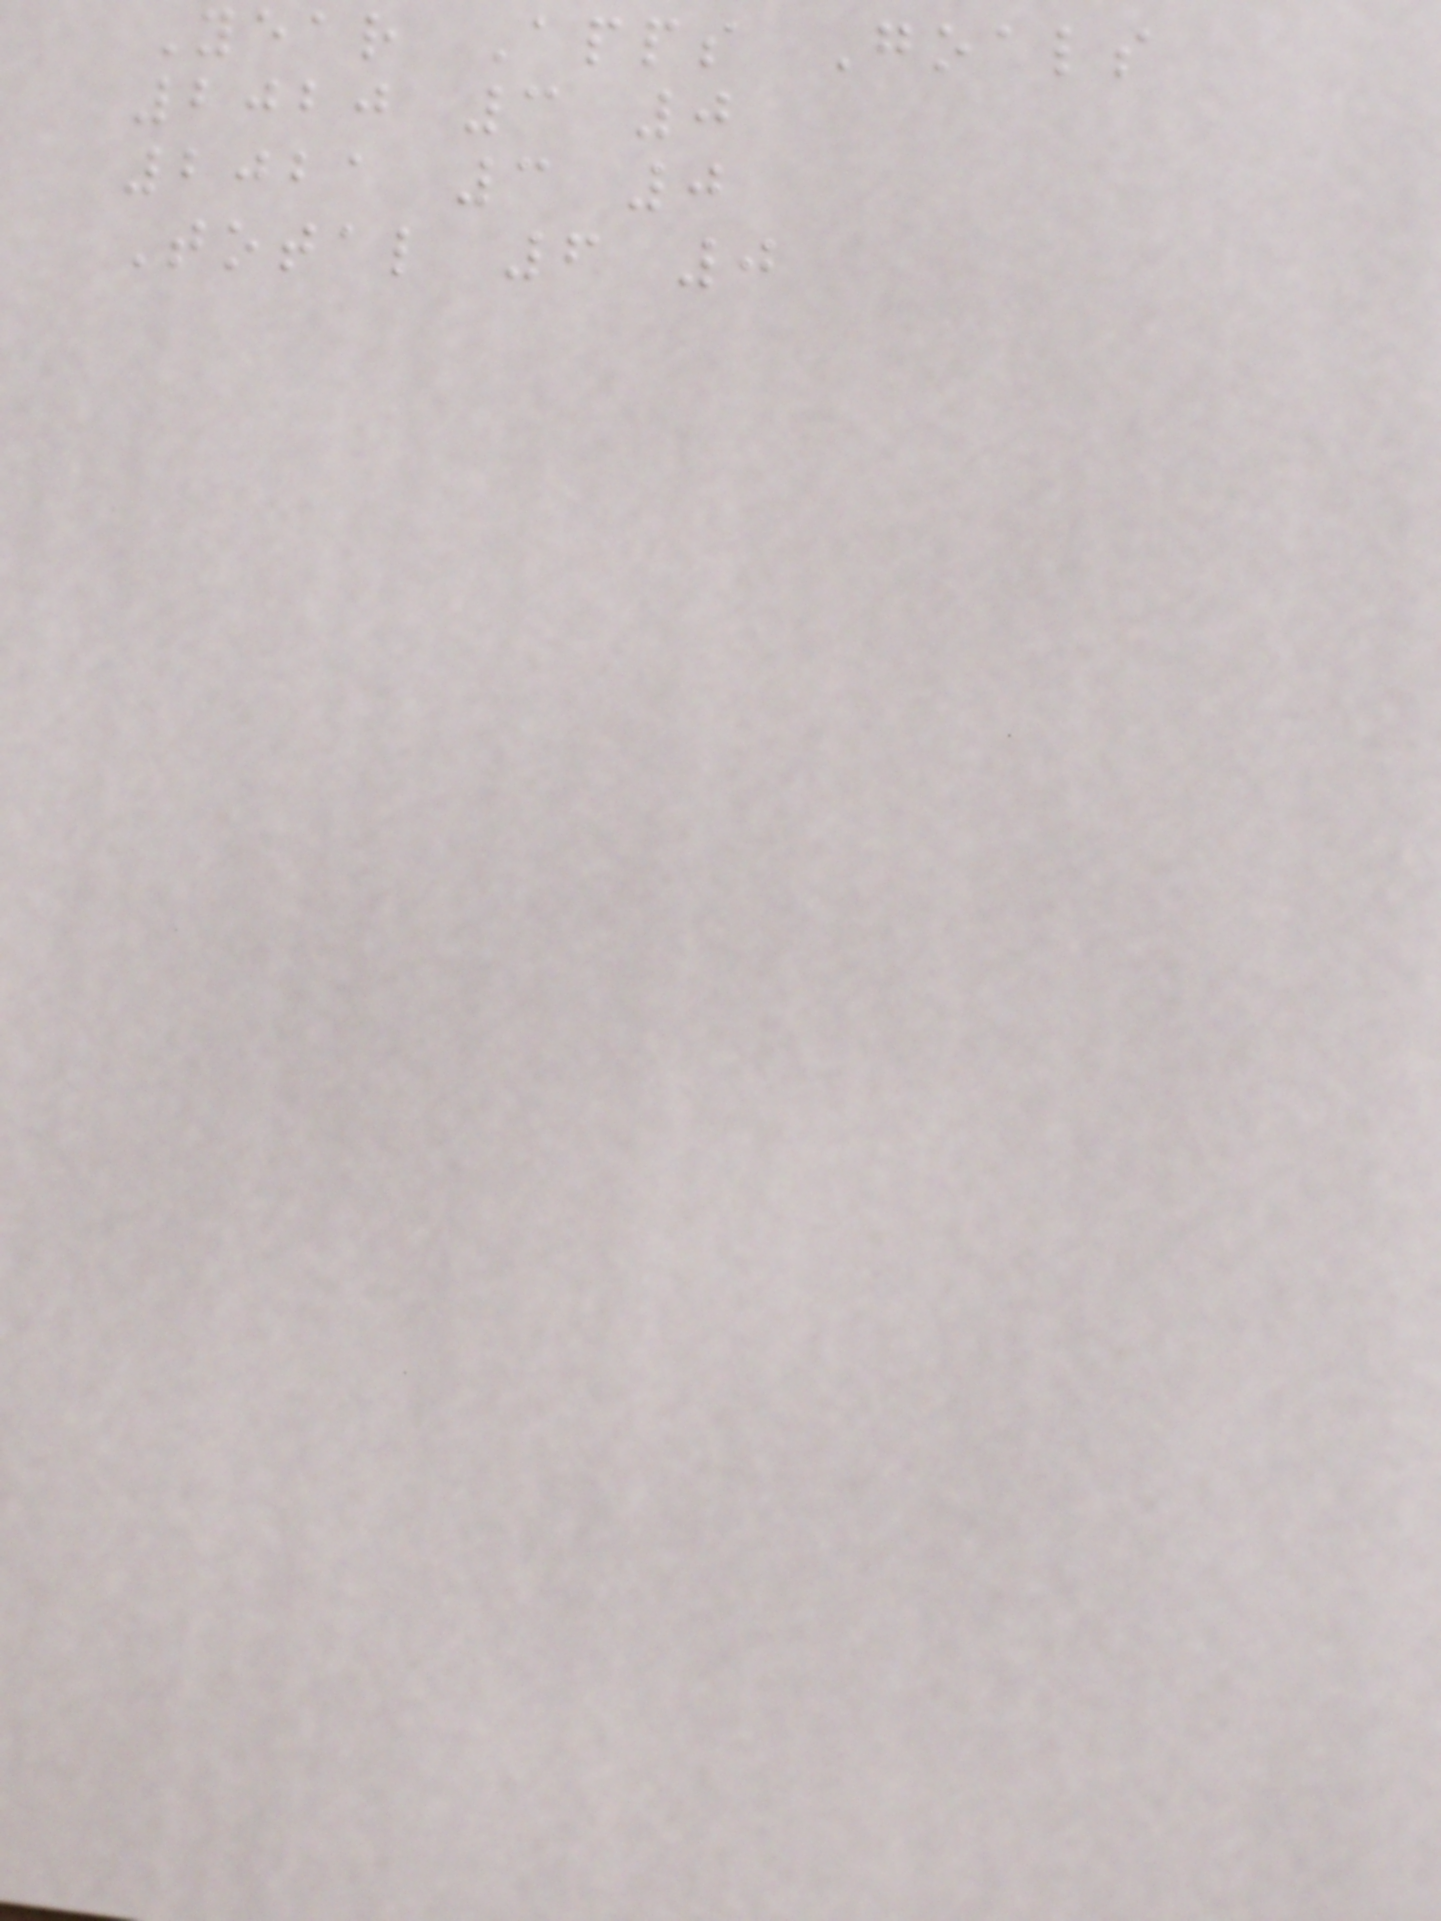Year Apps Goals
2020 3 0
2021 3 0
Total 6 0
